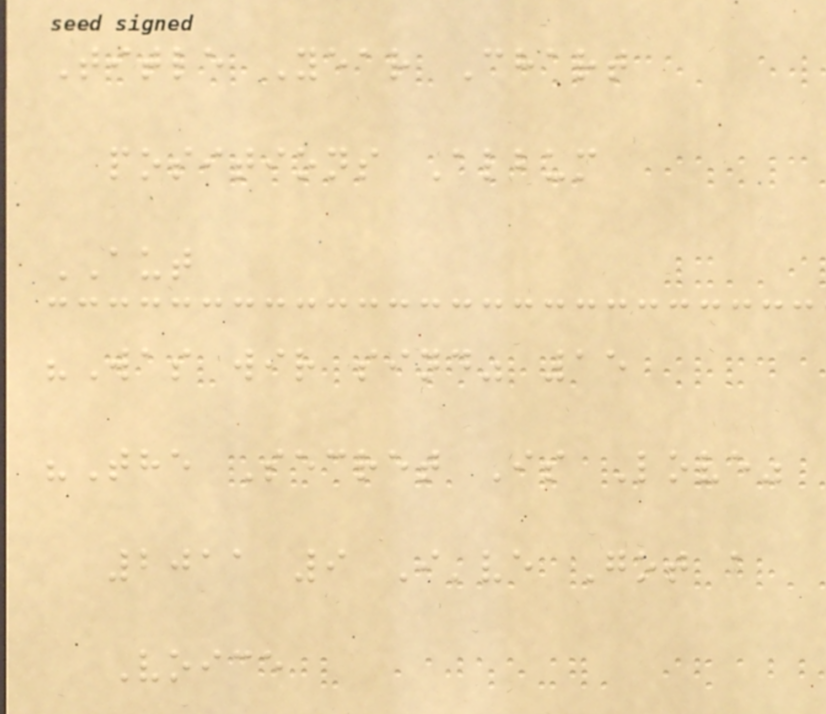Title Year Chart
positions Album
AUT
"Was wir sind" 15
"The Secret Is Love"
2011 9 I've Got a
Voice
